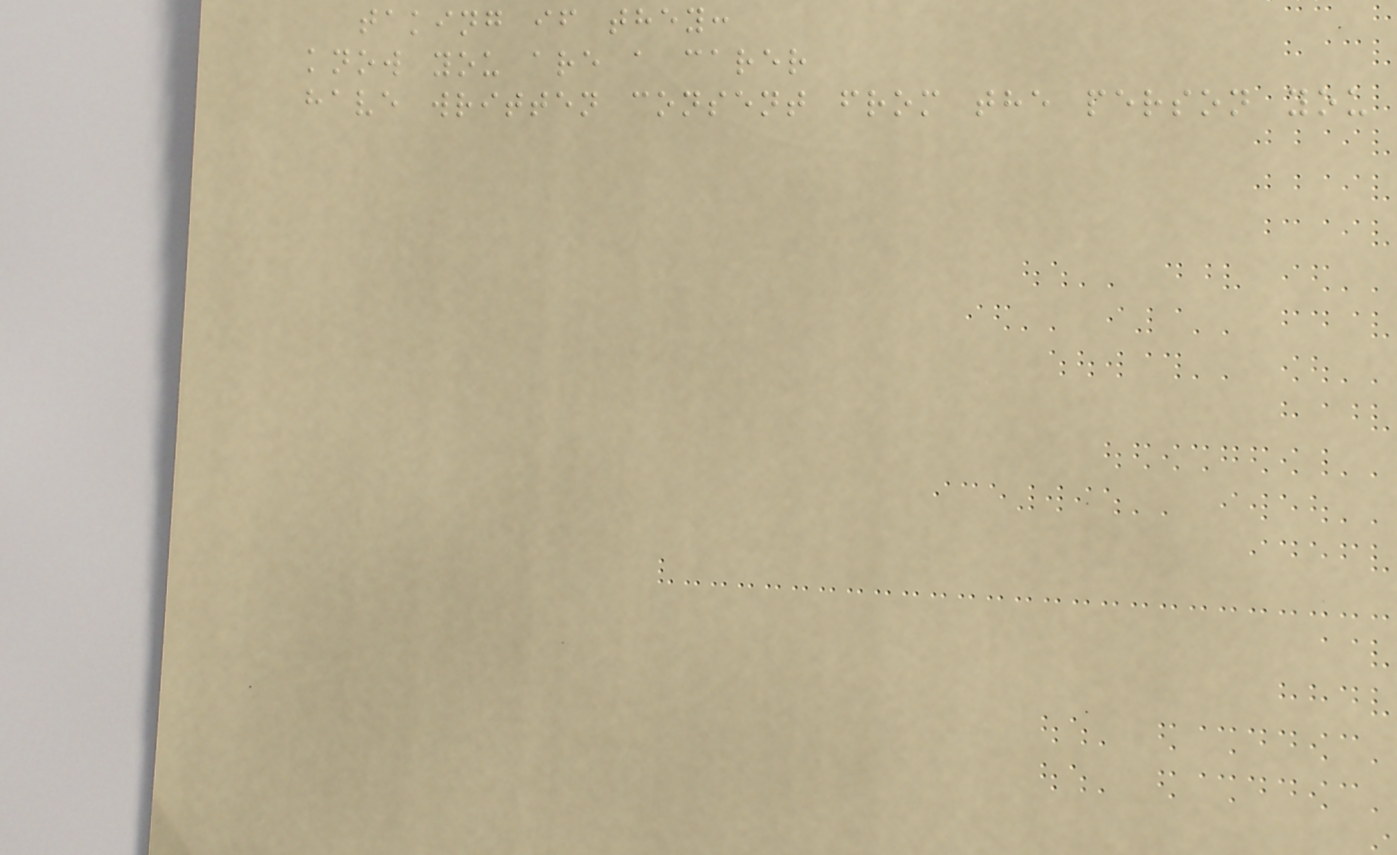taking if they:
know you are a carer
have written consent from the person you
